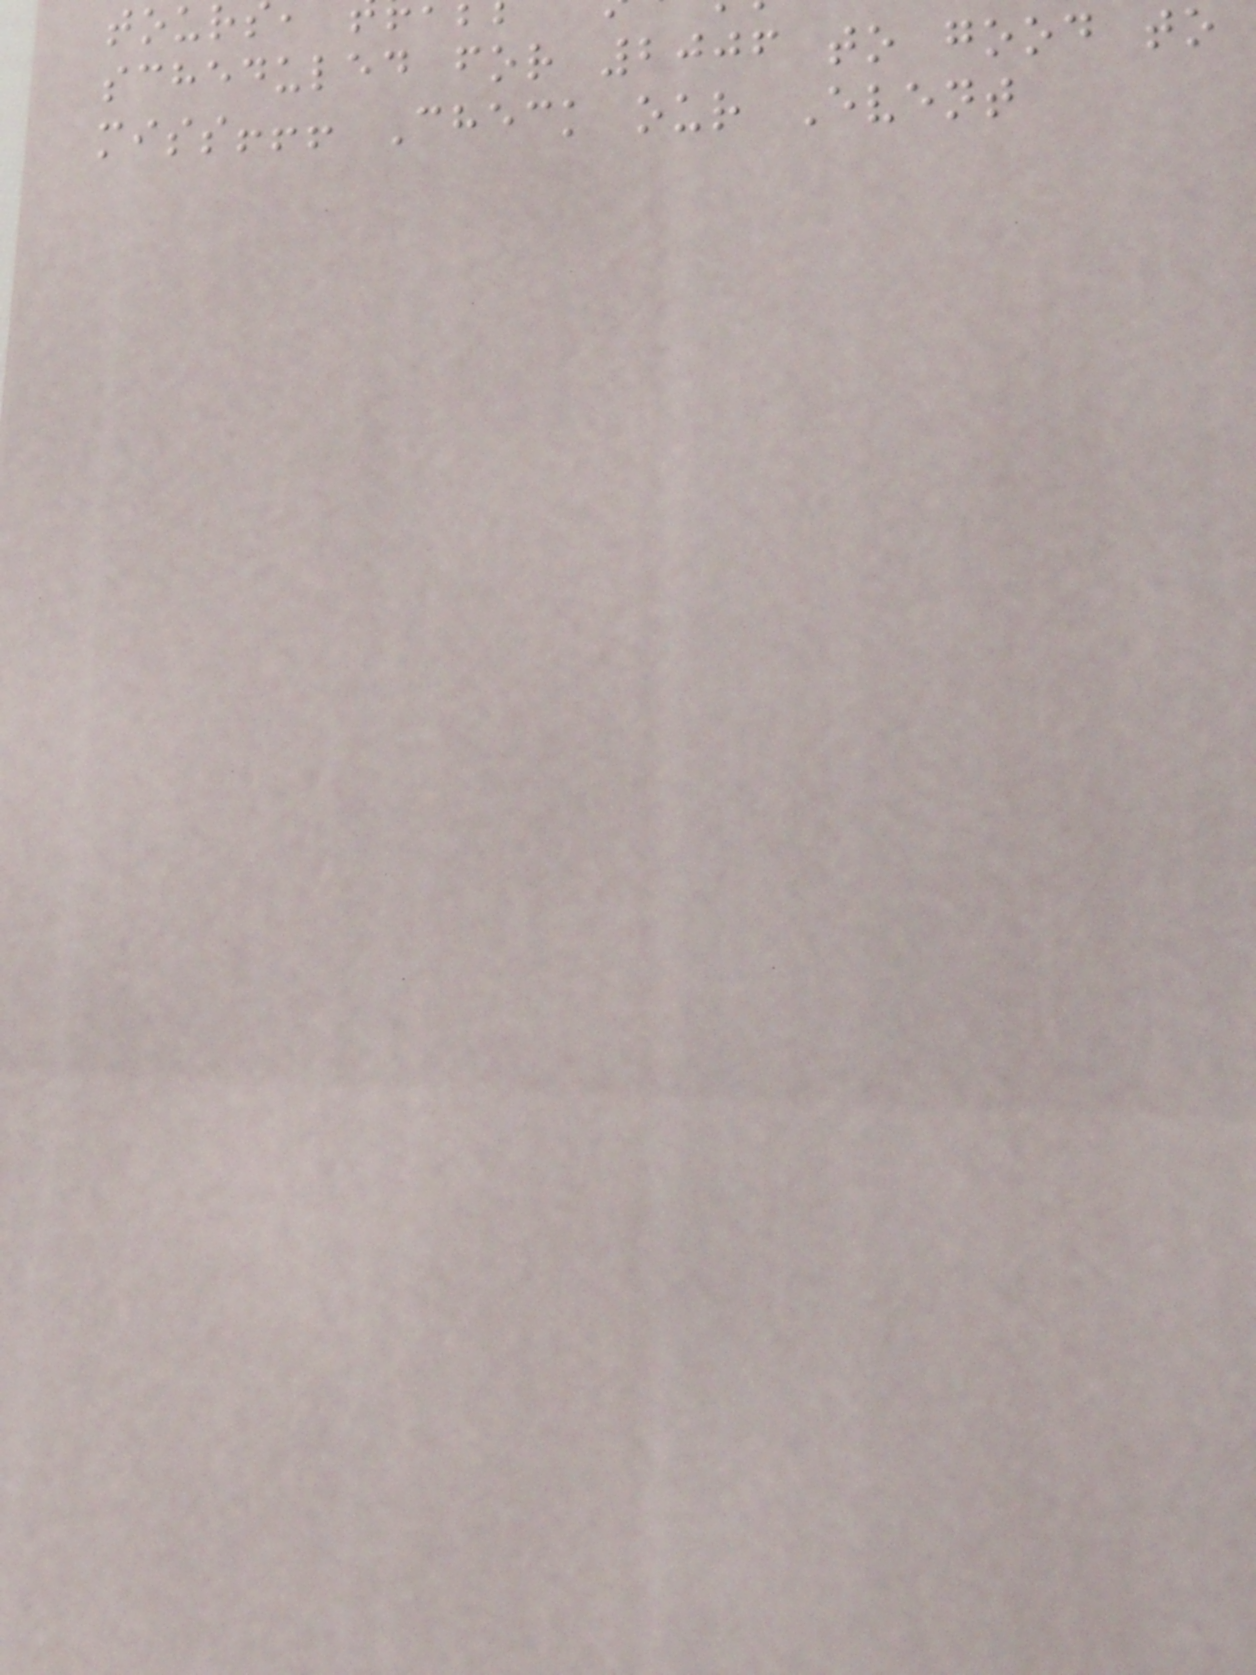scheduled for 2006 to good to
miss!!! Check our Event
